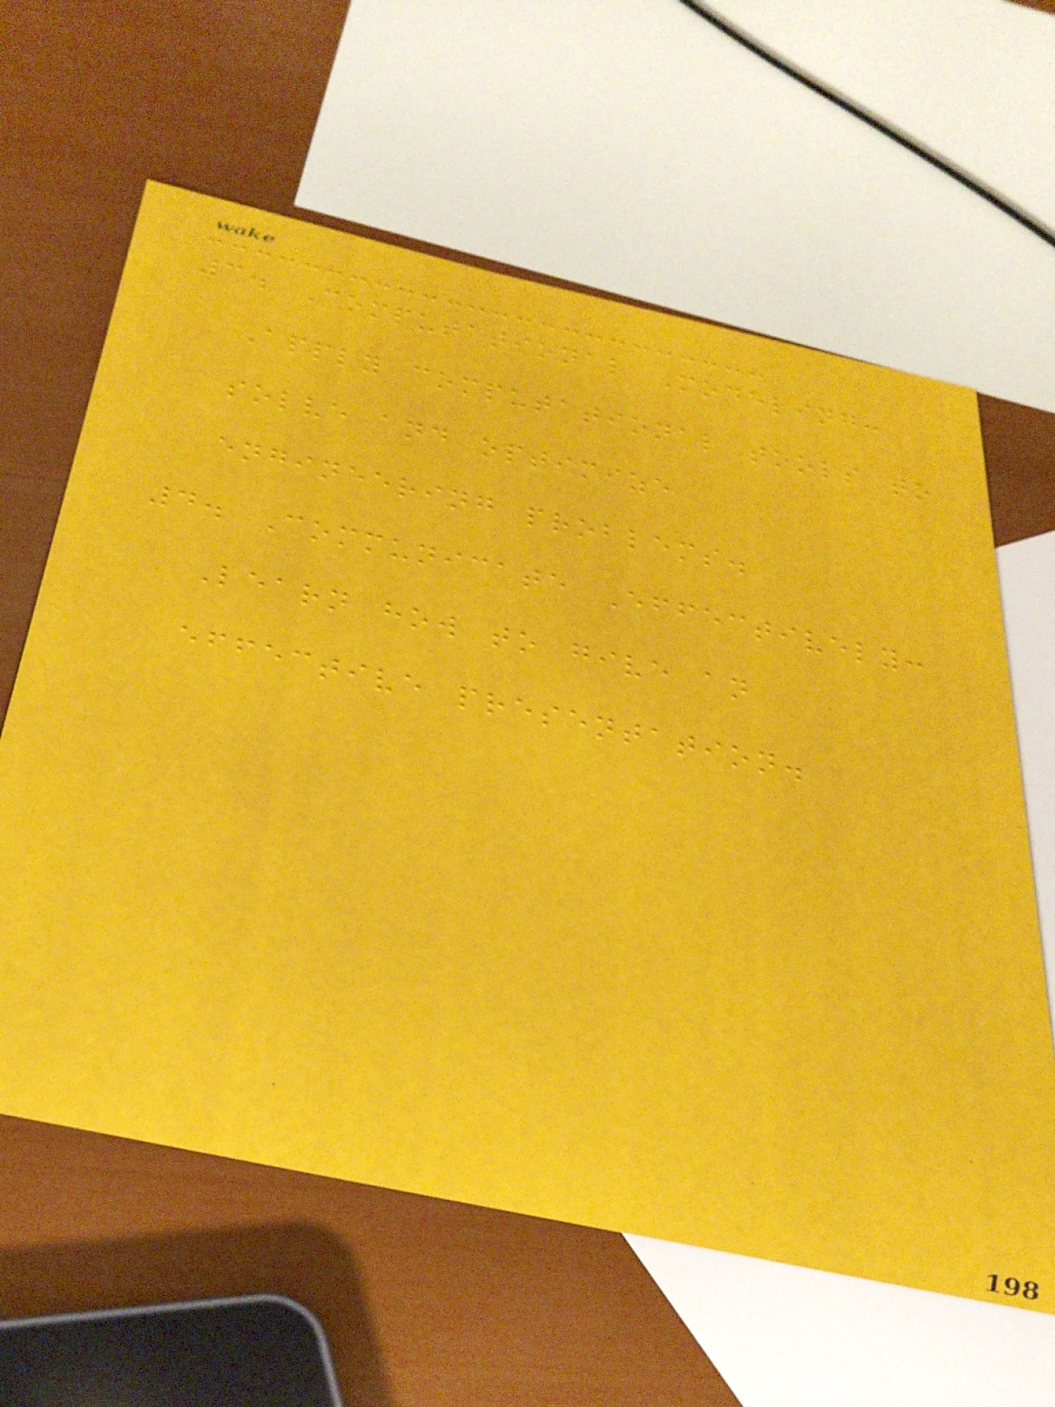3. Computational Modeling:
Apply computational tools to
solve and optimize
engineering problems.
4. Communicate Effectively:
Learn how to give an
effective presentation.
